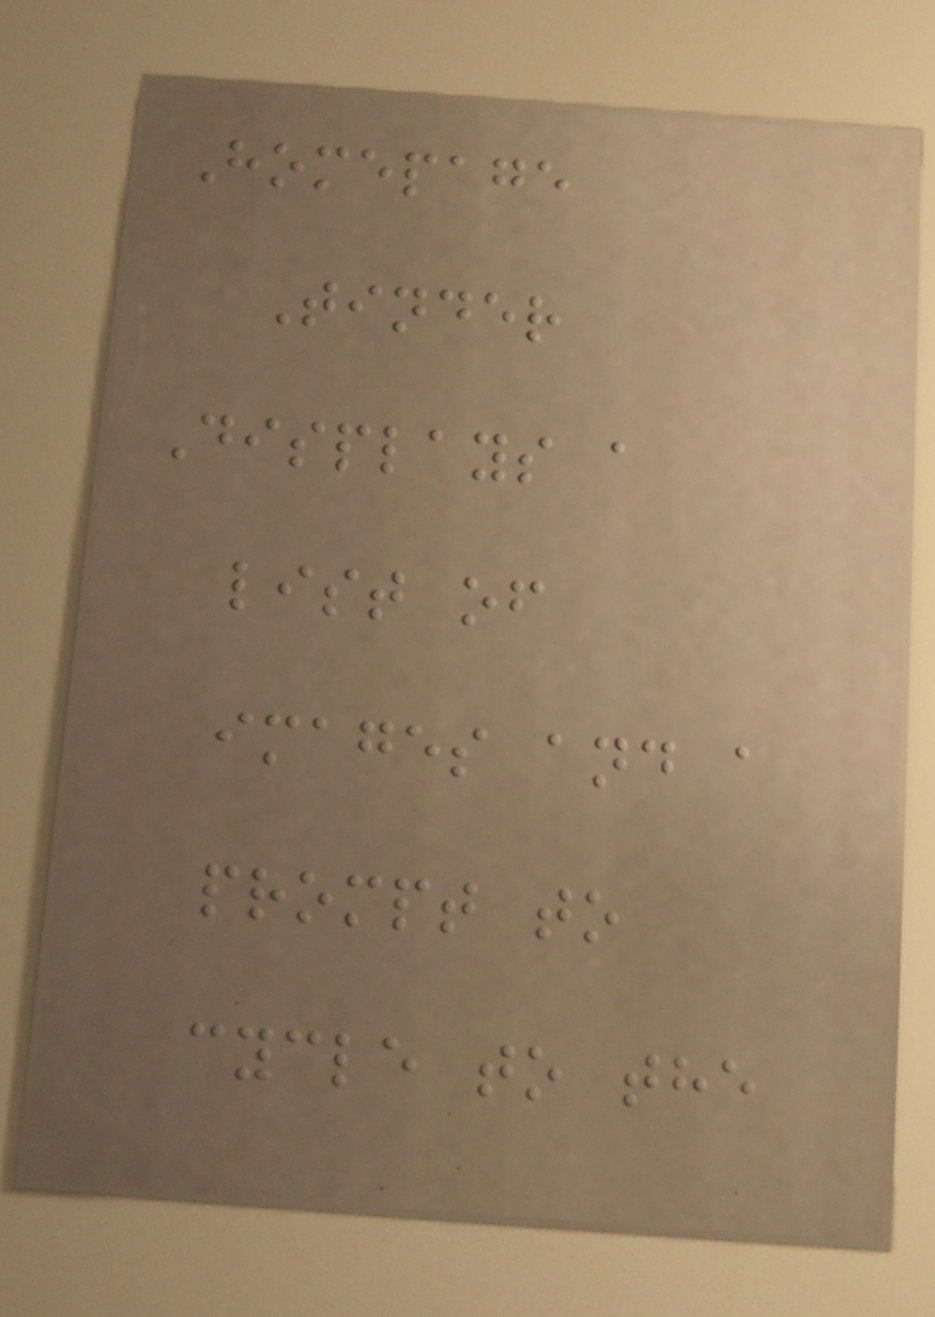Homepage
Tinder
Displays a
list of
images and a
prompt to
cycle to the
